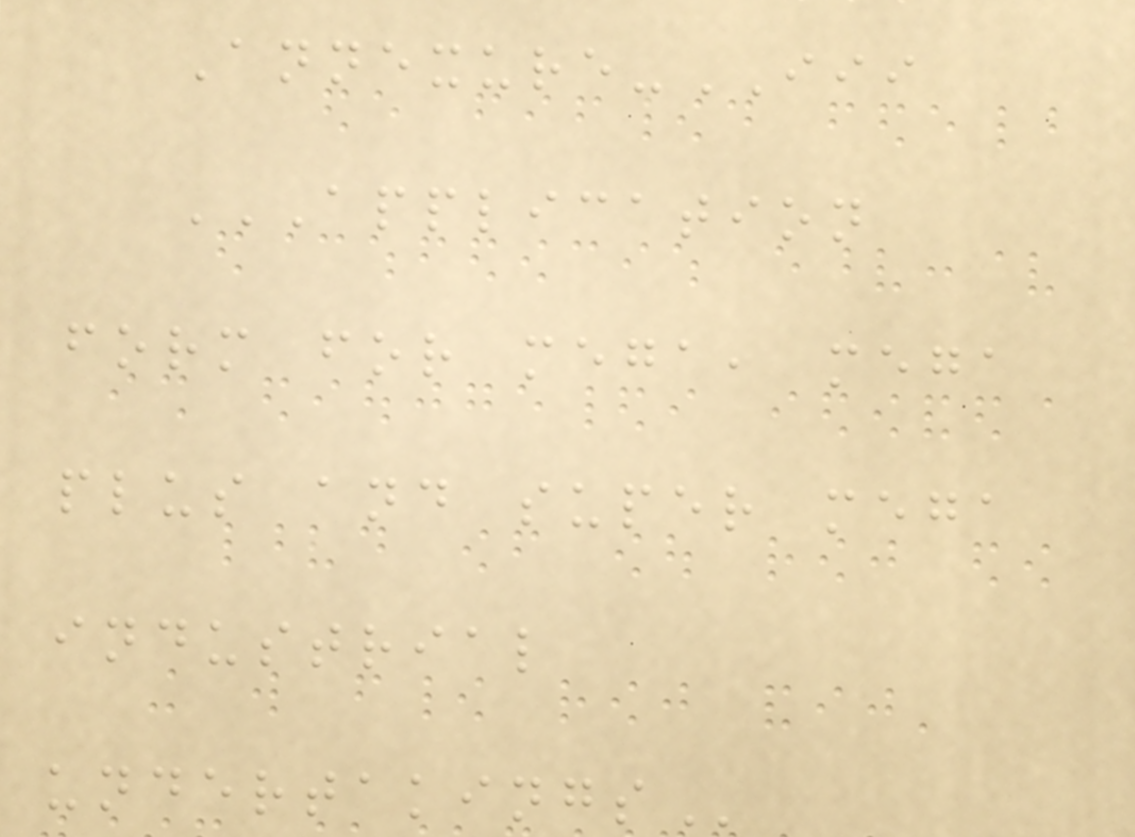Annexure-III
APPLICATION
FORM FOR MEGA, MEGA
PLUS AND SUPER MEGA
INDUSTRIAL
UNDERTAKINGS
